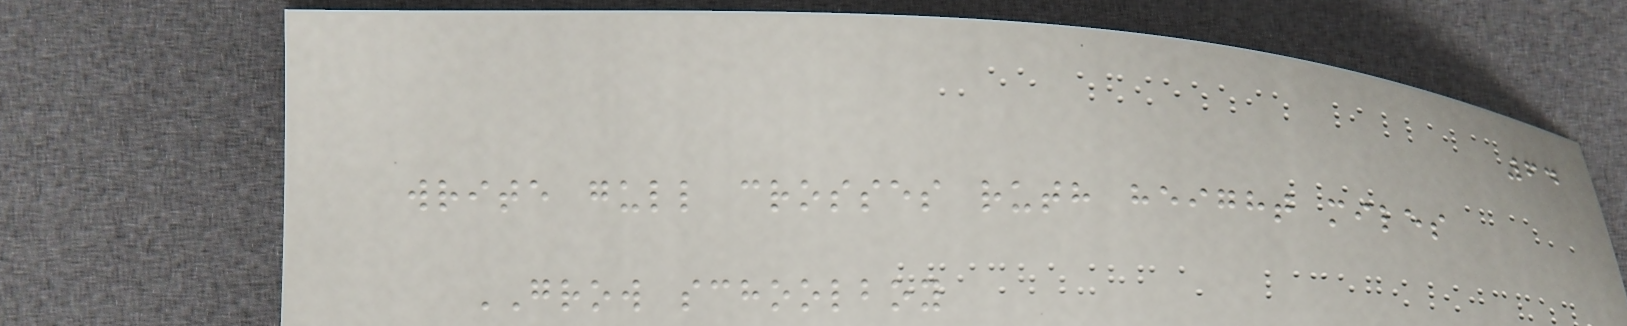64
write gull crosses ruth height miles
GROW schoolboy
